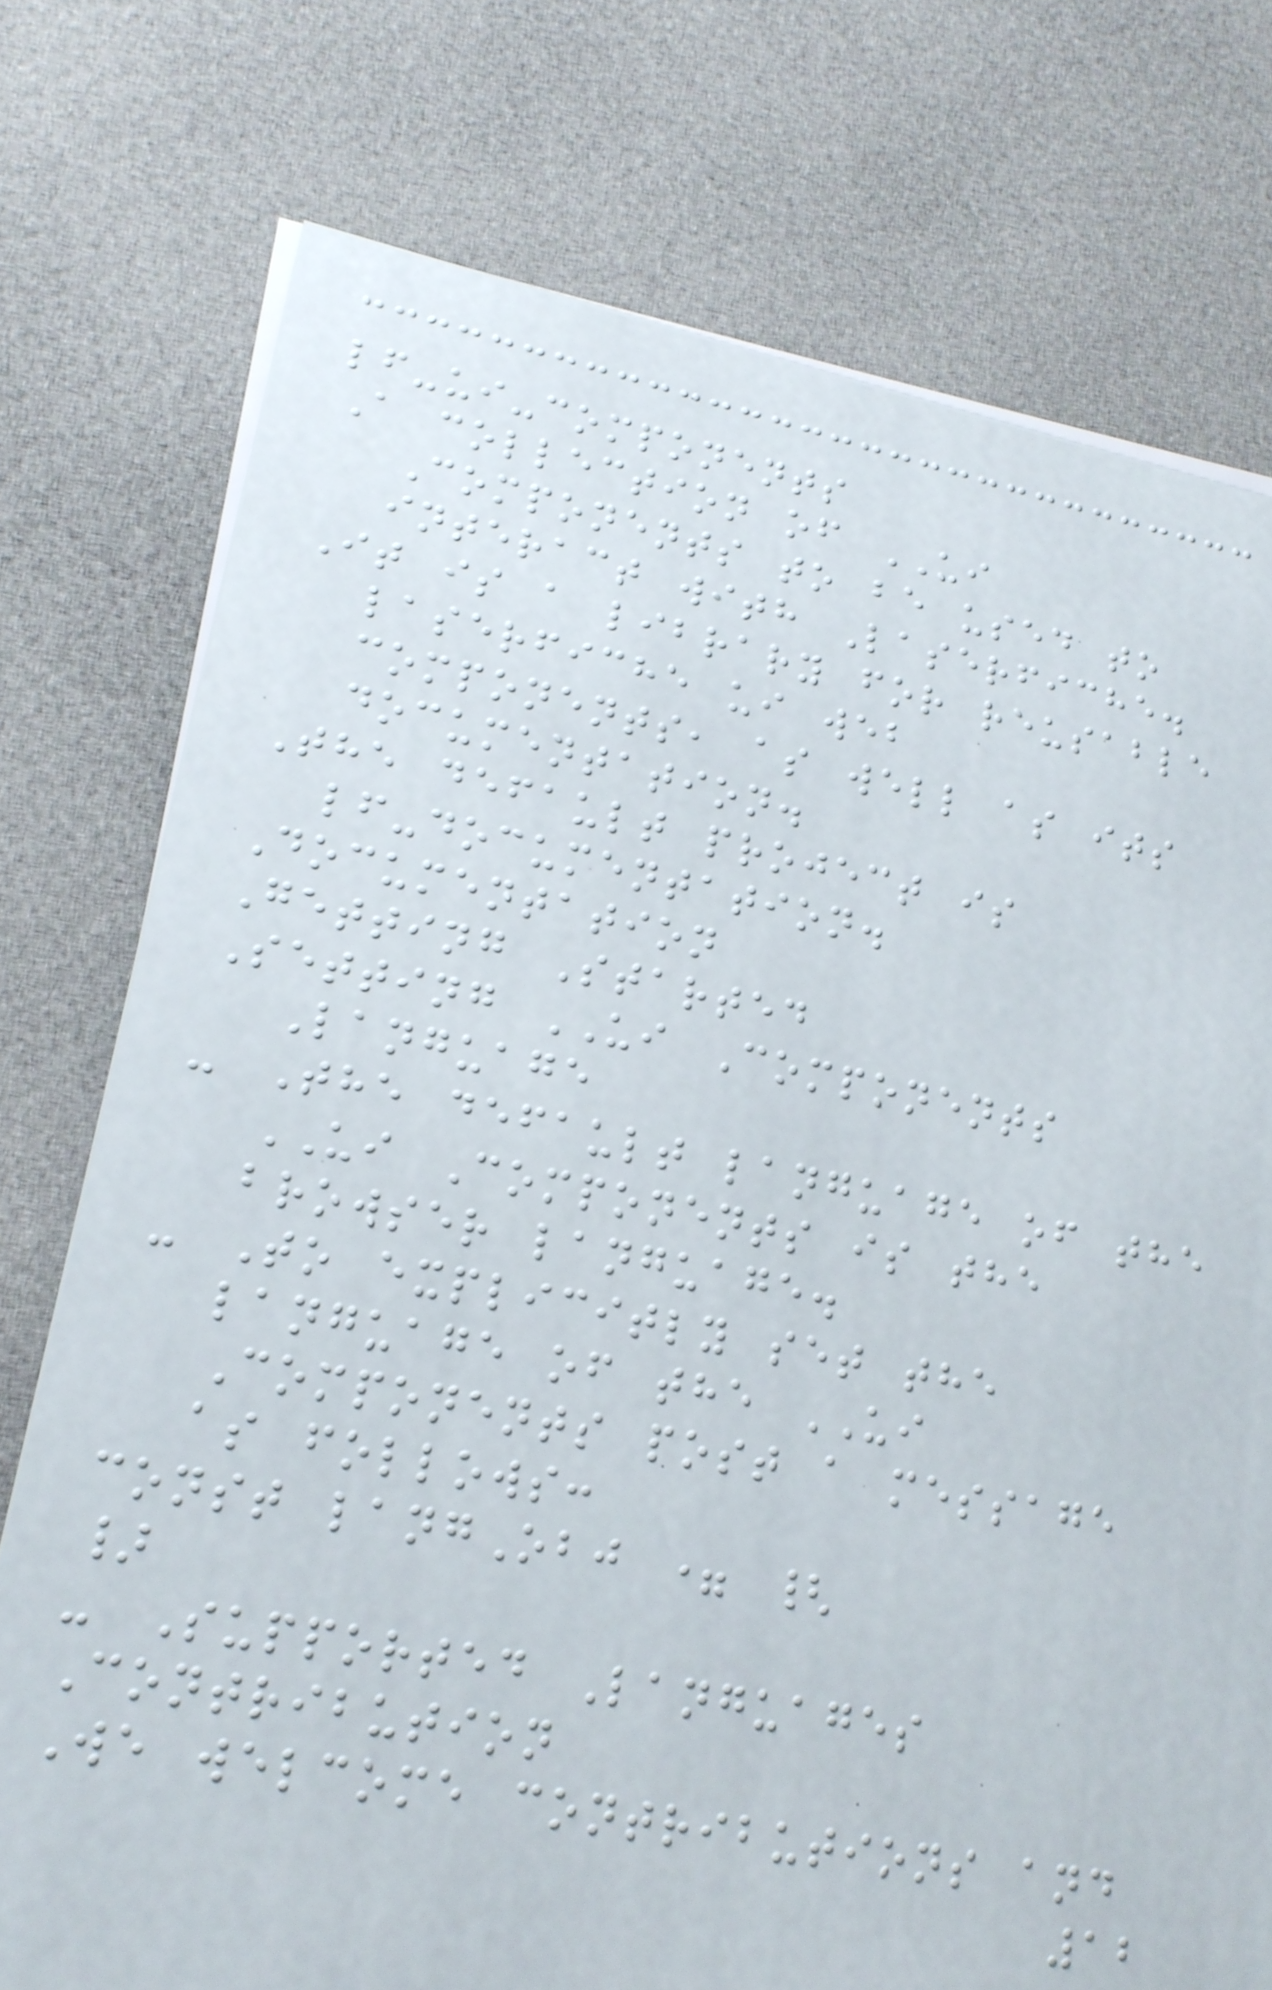lf-ui-components
A collection of UI
Components to be used to
interact with Laserfiche.
It is a library for reusable
laserfiche ui web
components, as well as its
documentation.
The default project is
lf-documentation.
Documentation
Getting Started
Setting UI Components
Language
- The default language of the
UI Components is the
browser language.
- To explicitly set the
language of the UI
Components post a message
as follows:
const langObj = {
}
- Supported Languages
Contribution
We welcome contributions and
12
